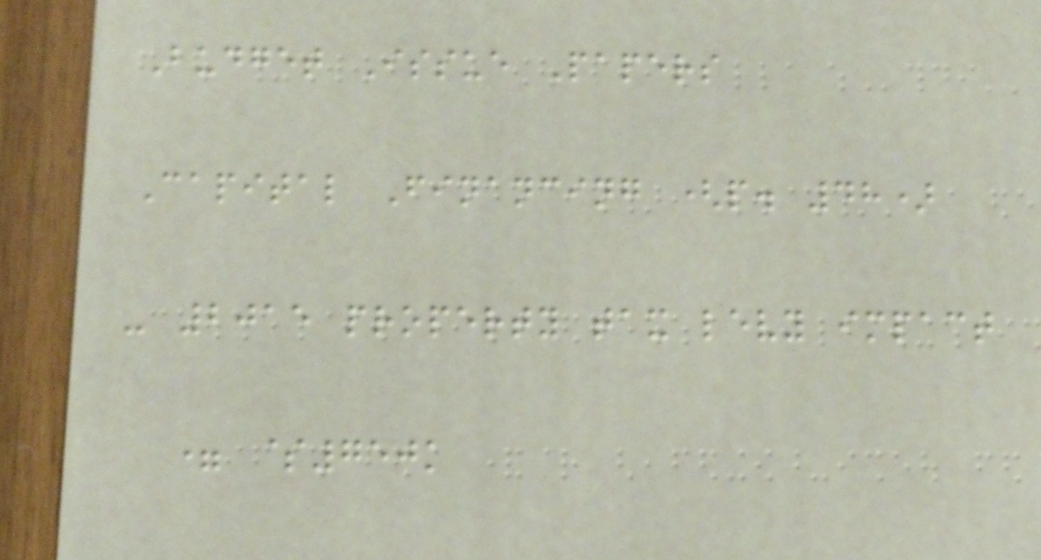Budget Issue Papers
Capital Financing (p. 48)
- 2015 property tax levy impact
= $750k
